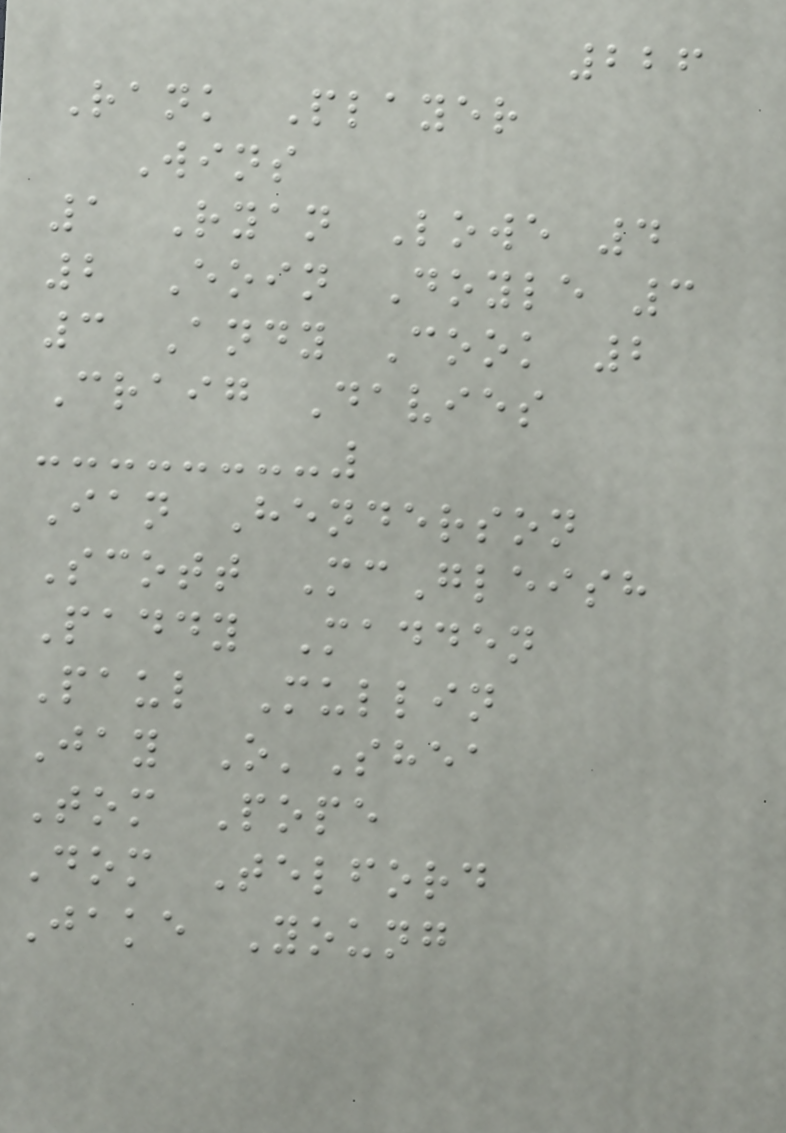226
Rank Player
Wins
1 Ryan Lowe 4
2 Eoin Doyle 3
3 Andy Cook 2
Craig Davies
Ian Henderson
Scott McGleish
Paddy Madden
Paul Mullin
Jay O'Shea
Tom Pope
Dom Telford
Jake Young
